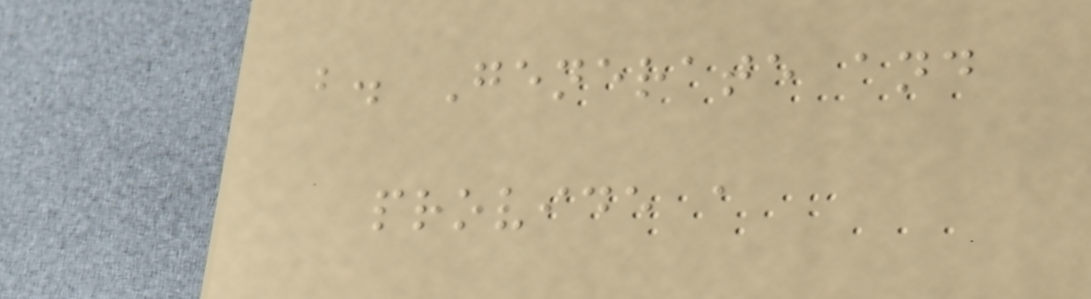b. Generate and
provide a
